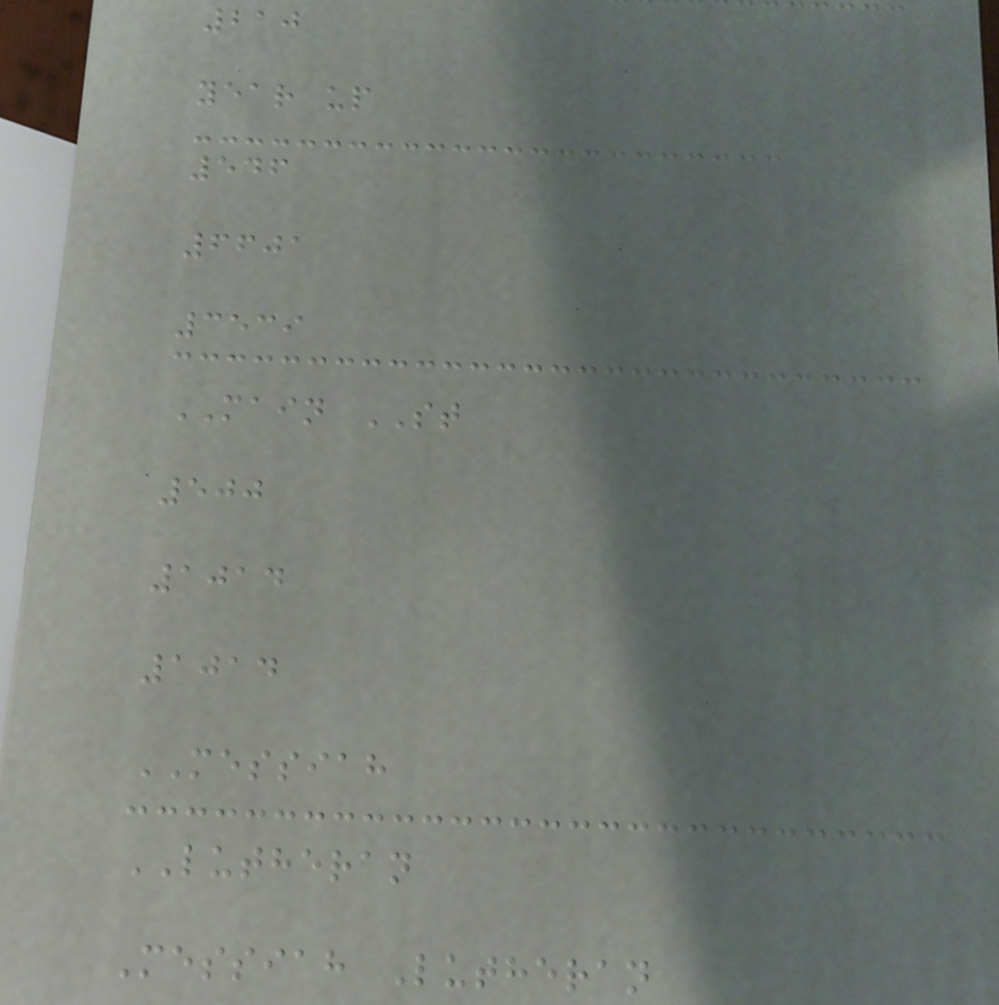210
year up
546
6601
3539
MAIN ST
500
1014
1014
MESSIAH
LUTHERAN
Messiah Lutheran
